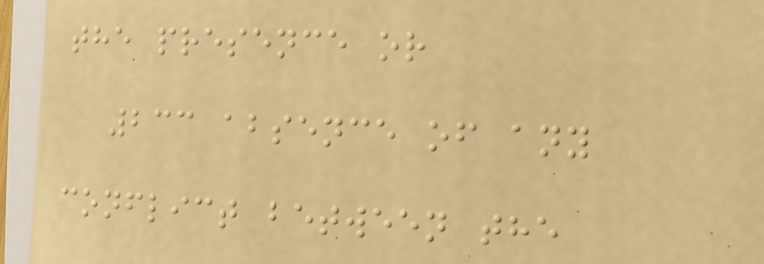the presence or
233 absence of any
conflict between the
